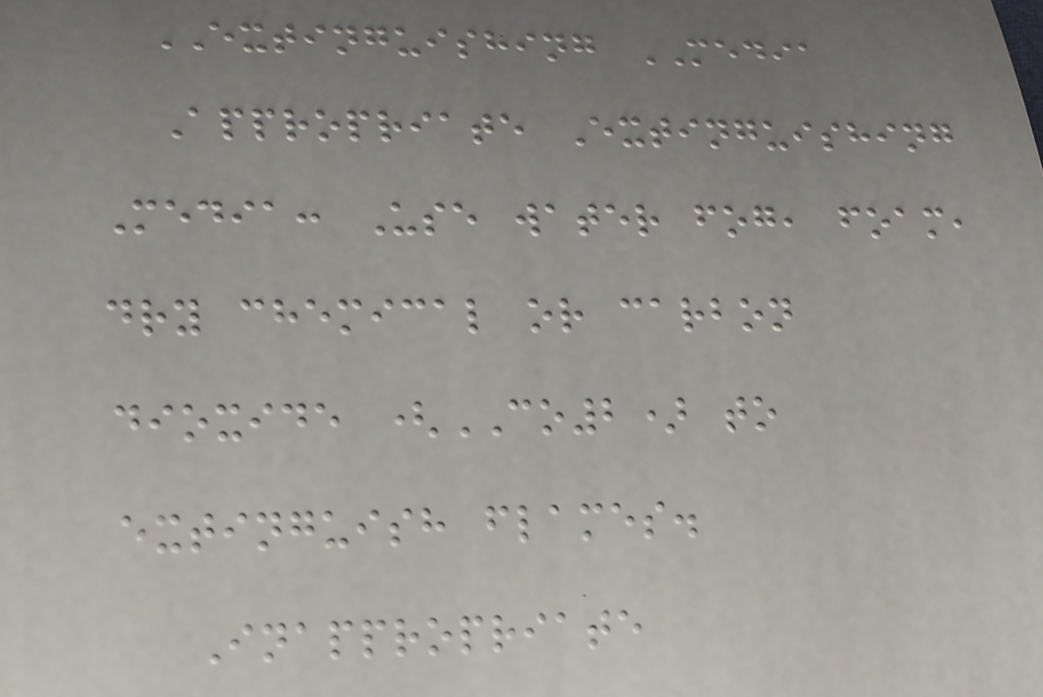EXTINGUISHING MEDIA
Appropriate Extinguishing
Media: Use water fog, foam,
dry chemical or carbon
dioxide (CO2) to
extinguish flames.
Inappropriate
